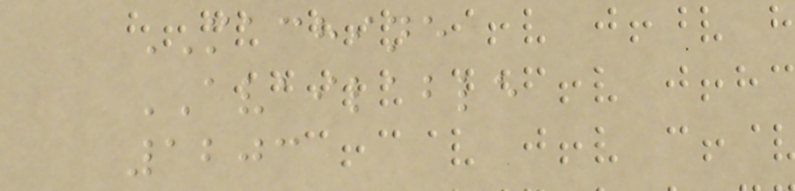MACHINE
AVAILABLE
1203
